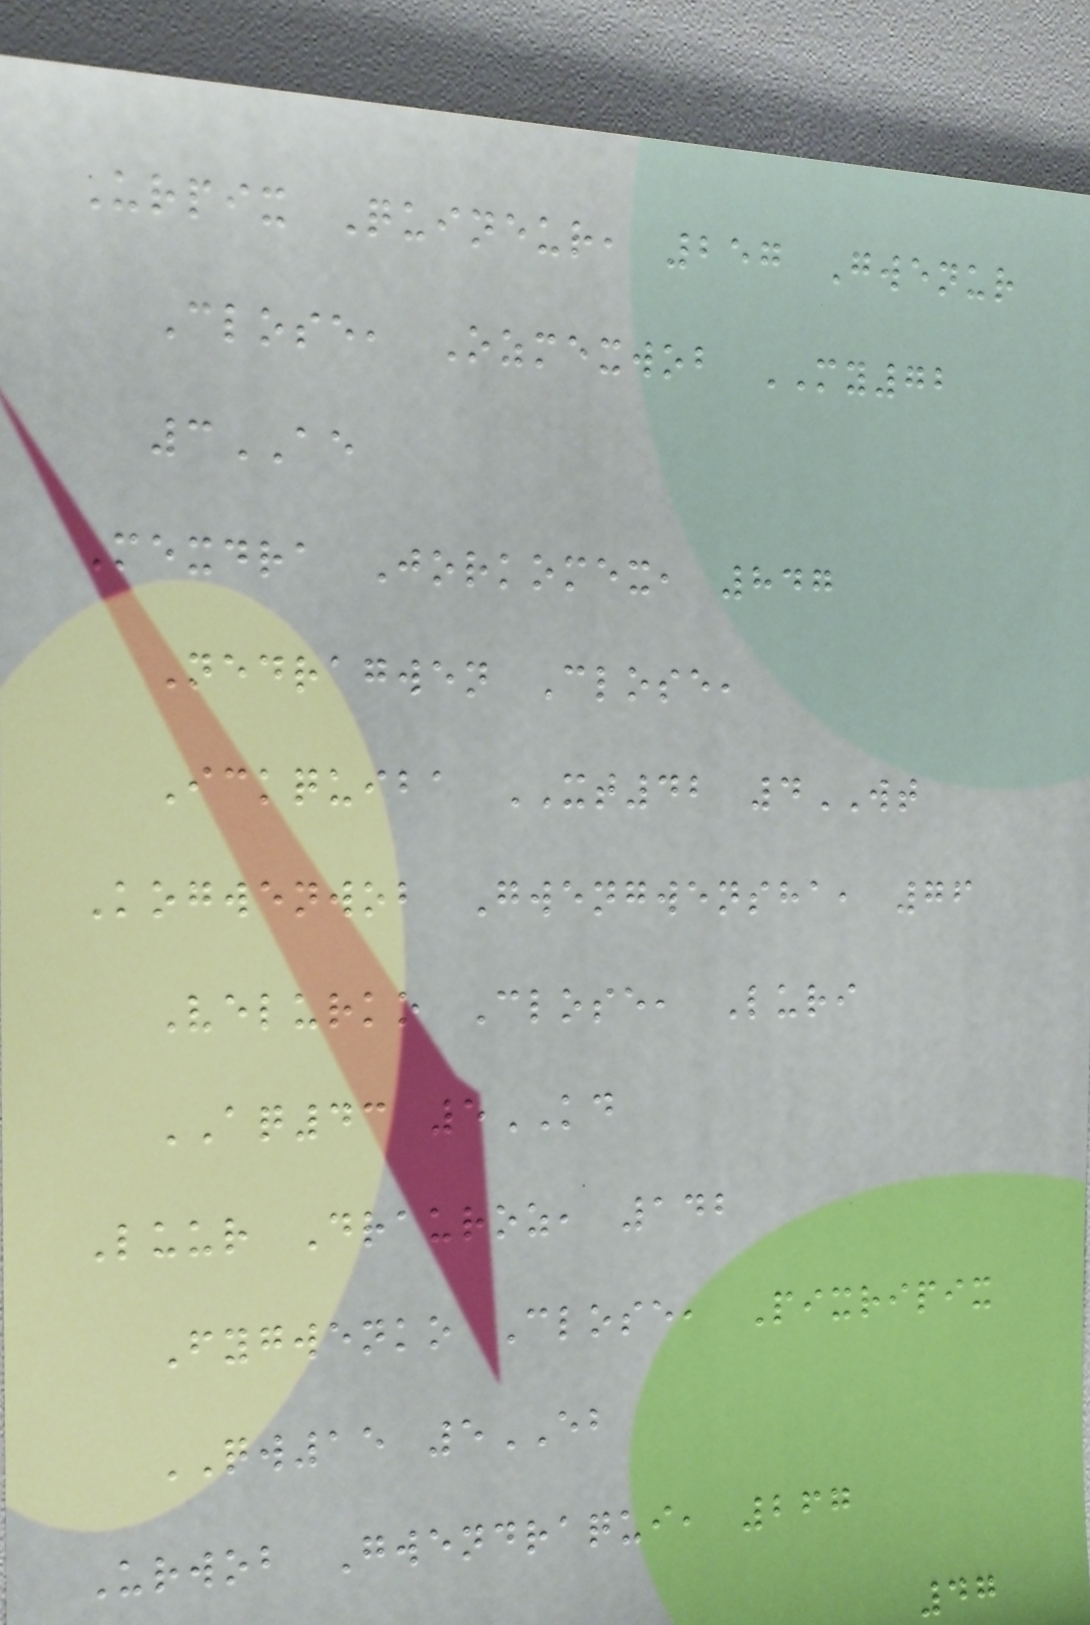Urpix Quineur, 257 Gwenur
Close, Ozmexwob MY72
3AE
Mexdra Jorkomex, 847
Nedragwen Close,
Ickquiba XT42 4WT
Kogwenwob Gwengwensha, 76
Velurko Close, Luri
AQ43 5KD
Luur Drauroz, 142
Fygwenko Close, Pixripix
QW15 5EB
Urwob Gwendraqui, 267
47
